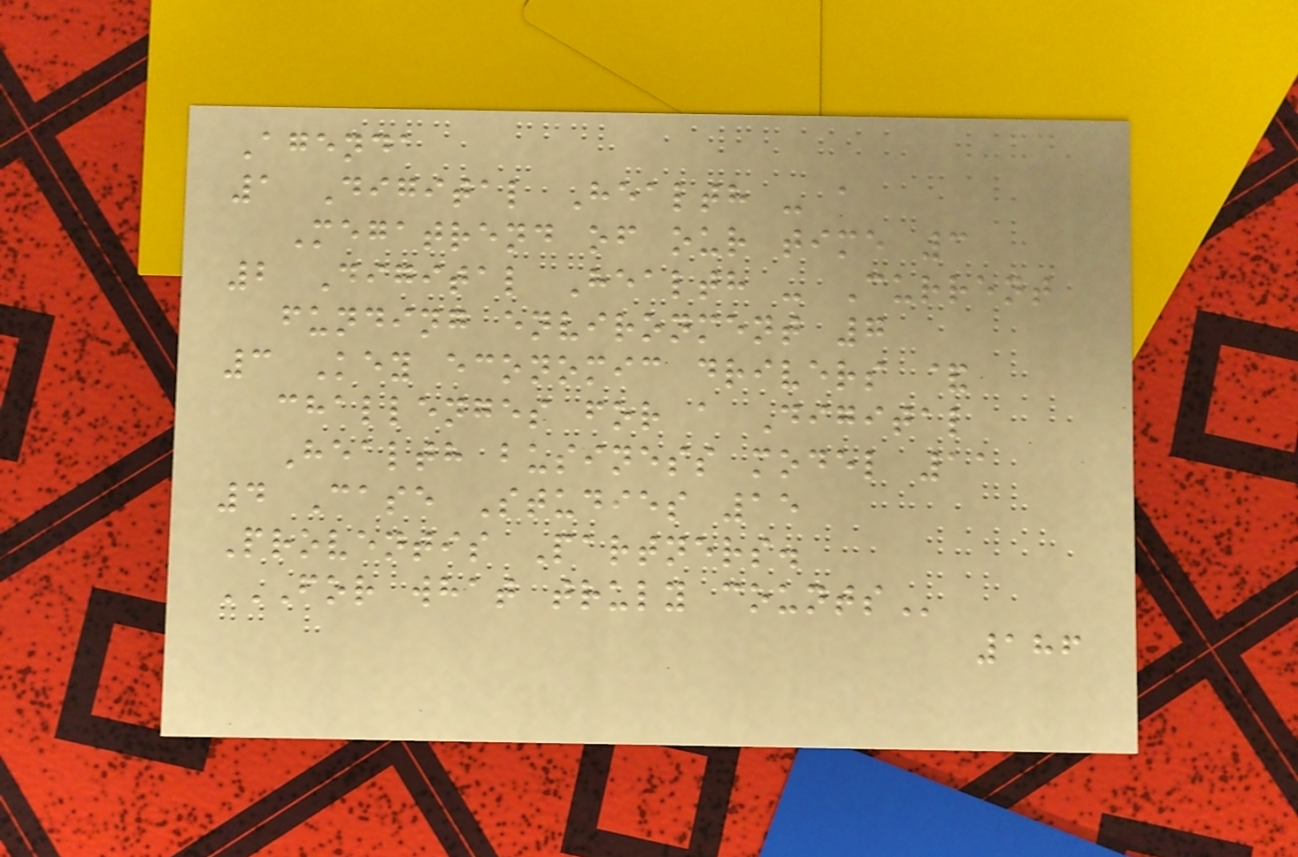Agenda
1 Digital Health - a
Megatrend of our time 3
2 Digital Health - Current
funding environment 7
3 Key economic drivers &
challenges for a Digital
Health business model 11
4 Case Studies 15
Proventis Partners.
FOR WHAT TRULY COUNTS
186
